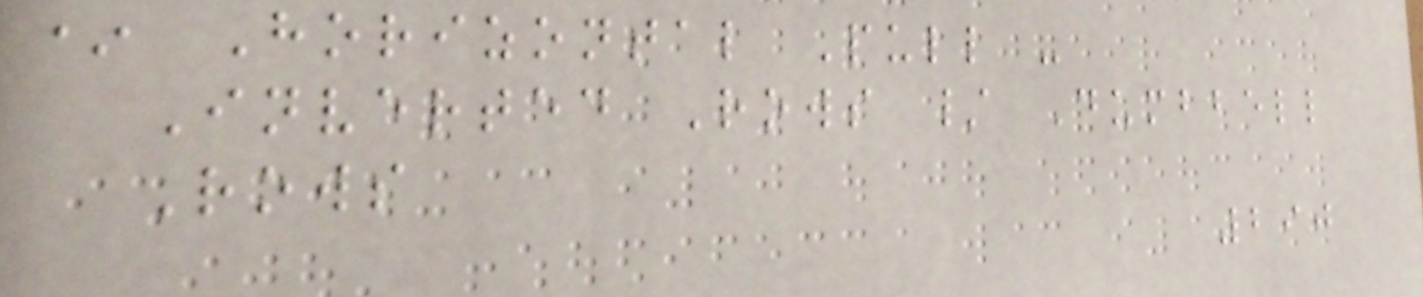* Horizontal Pull -
Inverted Rows / Dumbbell
Rows
290
